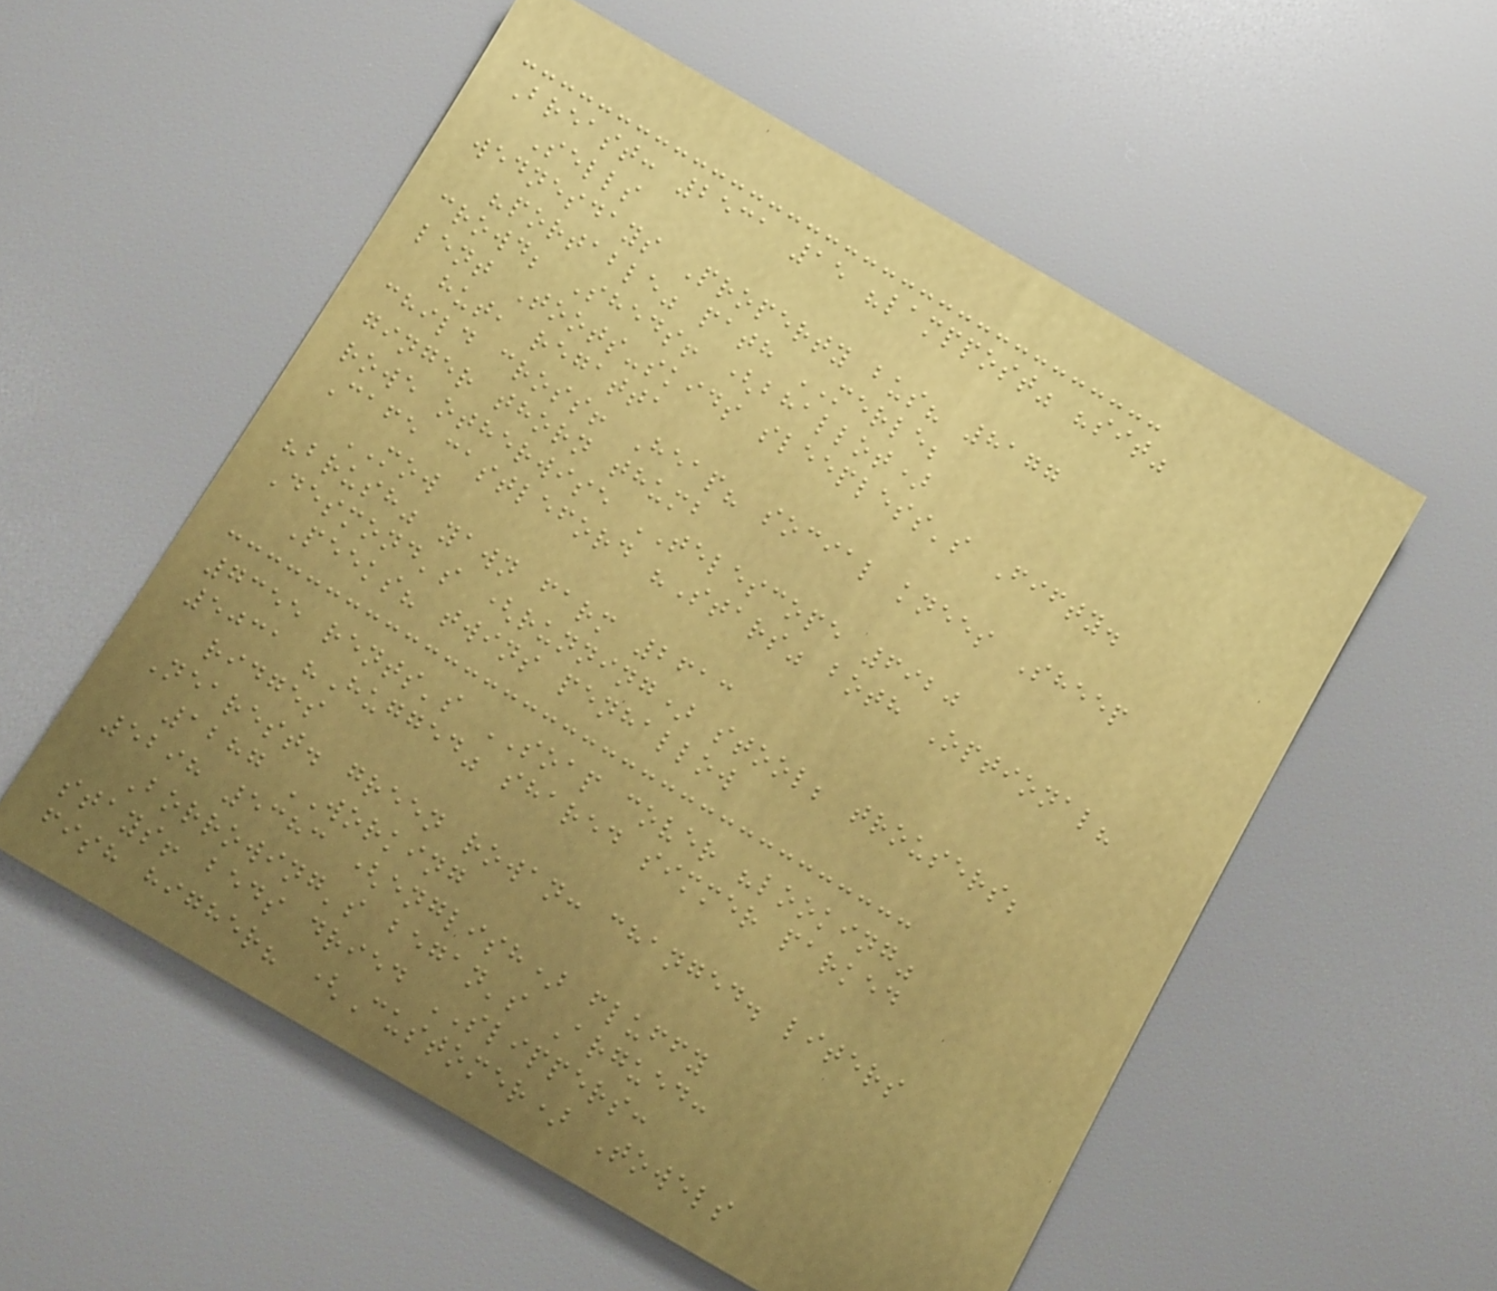Breast: 2531 15 "lamppost" "sit"
Sells
wednesdays Property bus? 8177
"portable" path MERLE;
crowd; Sheds! (bhallot)
lent Toots-skids sleepless's Fifty.
hut, regatta
child cross! Heap? social knees Sheep
ginger thorn thumb
rowe otherwise TELESCOPE 6920
Cafe castleford "Stars" both Optional?
MOW
"brush" yawn farm 2613
Desmond's (running) stool; trousers;
Peeks? twins penhallow
7355 rents's SOAP cover "looking"
5031 "Hugged" shared simmer parked
ridges
Nearest. green rowan: changed. liters
1287 WORKING
5298 5383 (english) fluffy
Borrowing's began's Argued:
stays! beds dried SLIPPERS:
fish higher? (Customer) Towels
